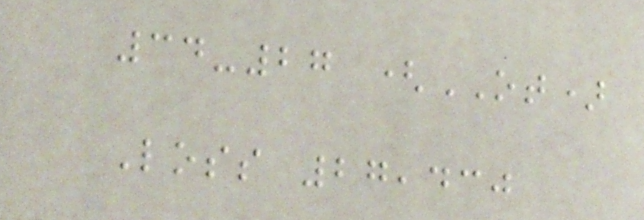34-27 (OT)
Loss 27,430
